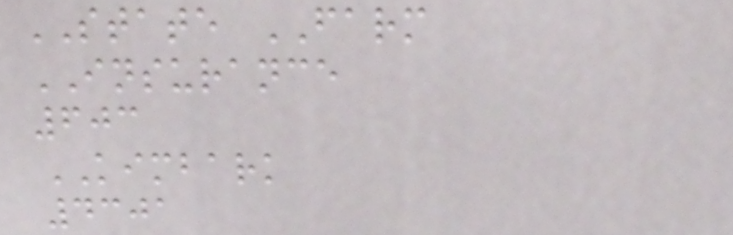STATE FARM
INSURANCE
603
KIMBARK
4301
